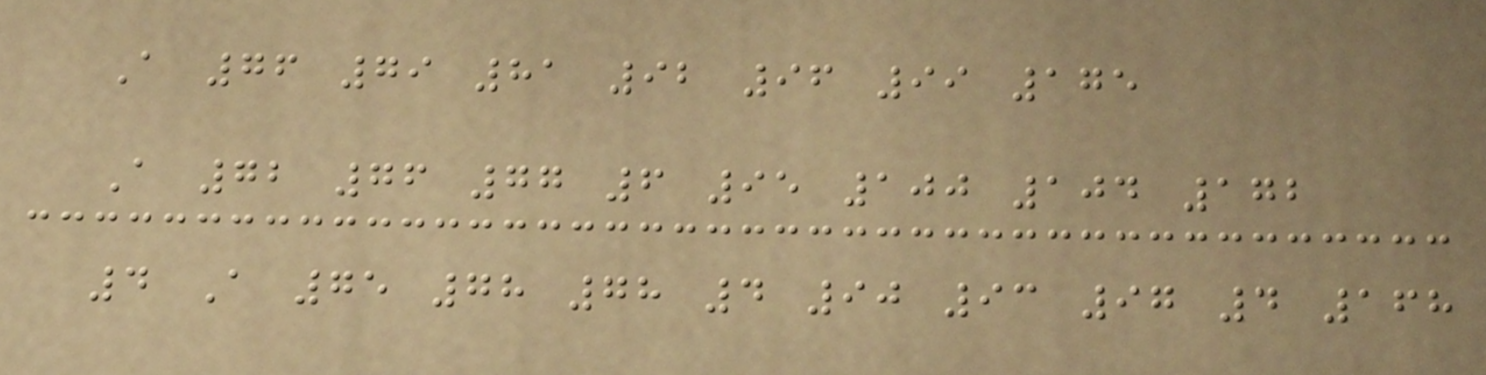A 76 79 81 92 96 99 175
A 72 76 77 6 95 100 104 172
4 A 75 78 78 4 90 93 97 4 168
